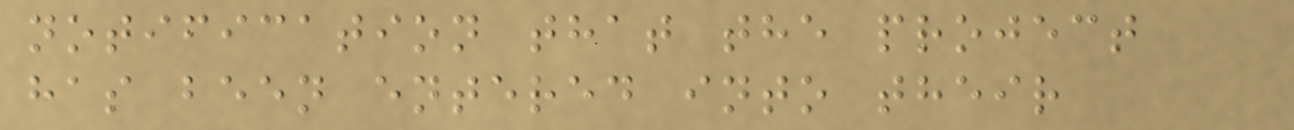notification that the project
has been entered into their
